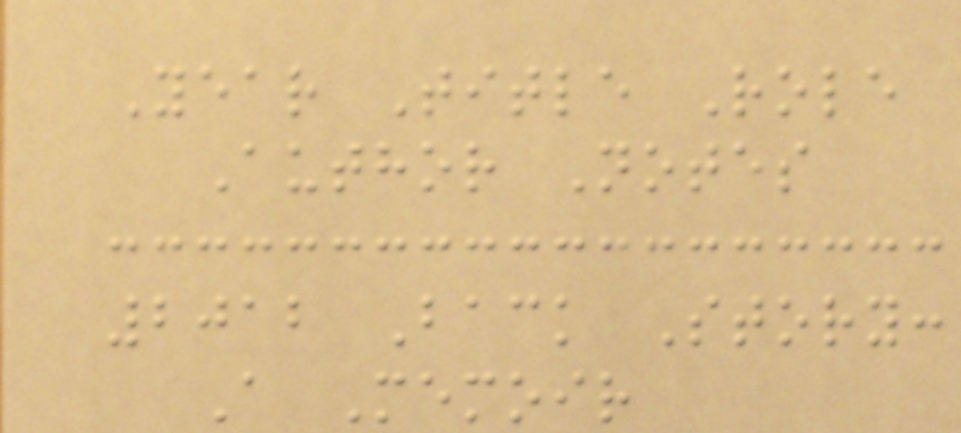Year Title Role
Author Notes
2012 Back Story:
A Memoir
